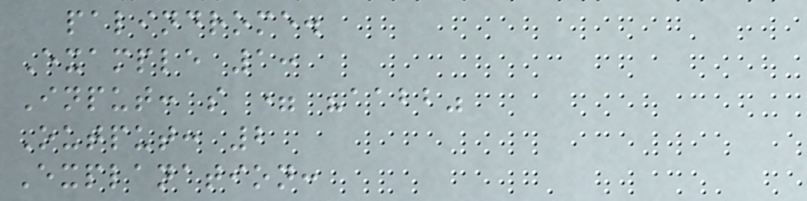palindrome.
Example 1:
Input: s = "aabb"
Output: 2
Explanation:
